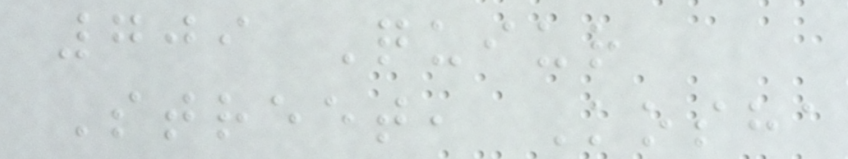709 Quiur
Street, Kosha
